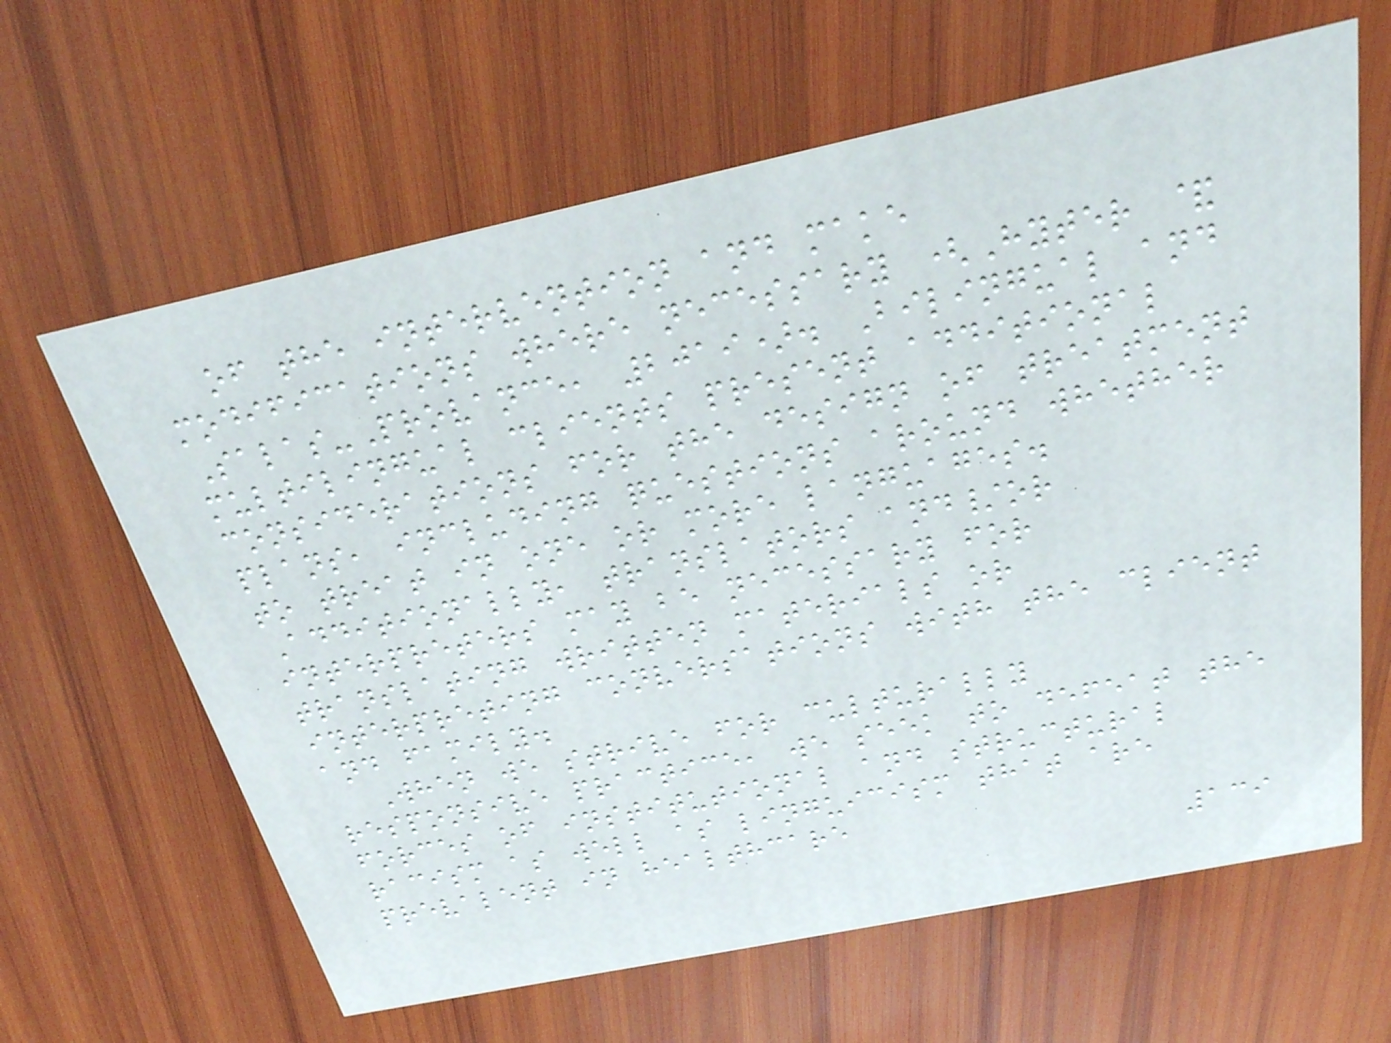of the intervention and make
modifications where necessary (Hyter &
Salas-Provance, 2019). Bilingual and
multilingual clients present additional
considerations for the design of treatment
plans, including questions around whether
to treat in one or more languages.
Additionally, translators and/or
interpreters may be necessary for
translating written materials or
interpreting conversations with the client
and family.
When we strive for culturally
responsive practice, we seek to defeat the
forces of institutional and structural
racism as well as linguicism that are
prevalent in healthcare
139
